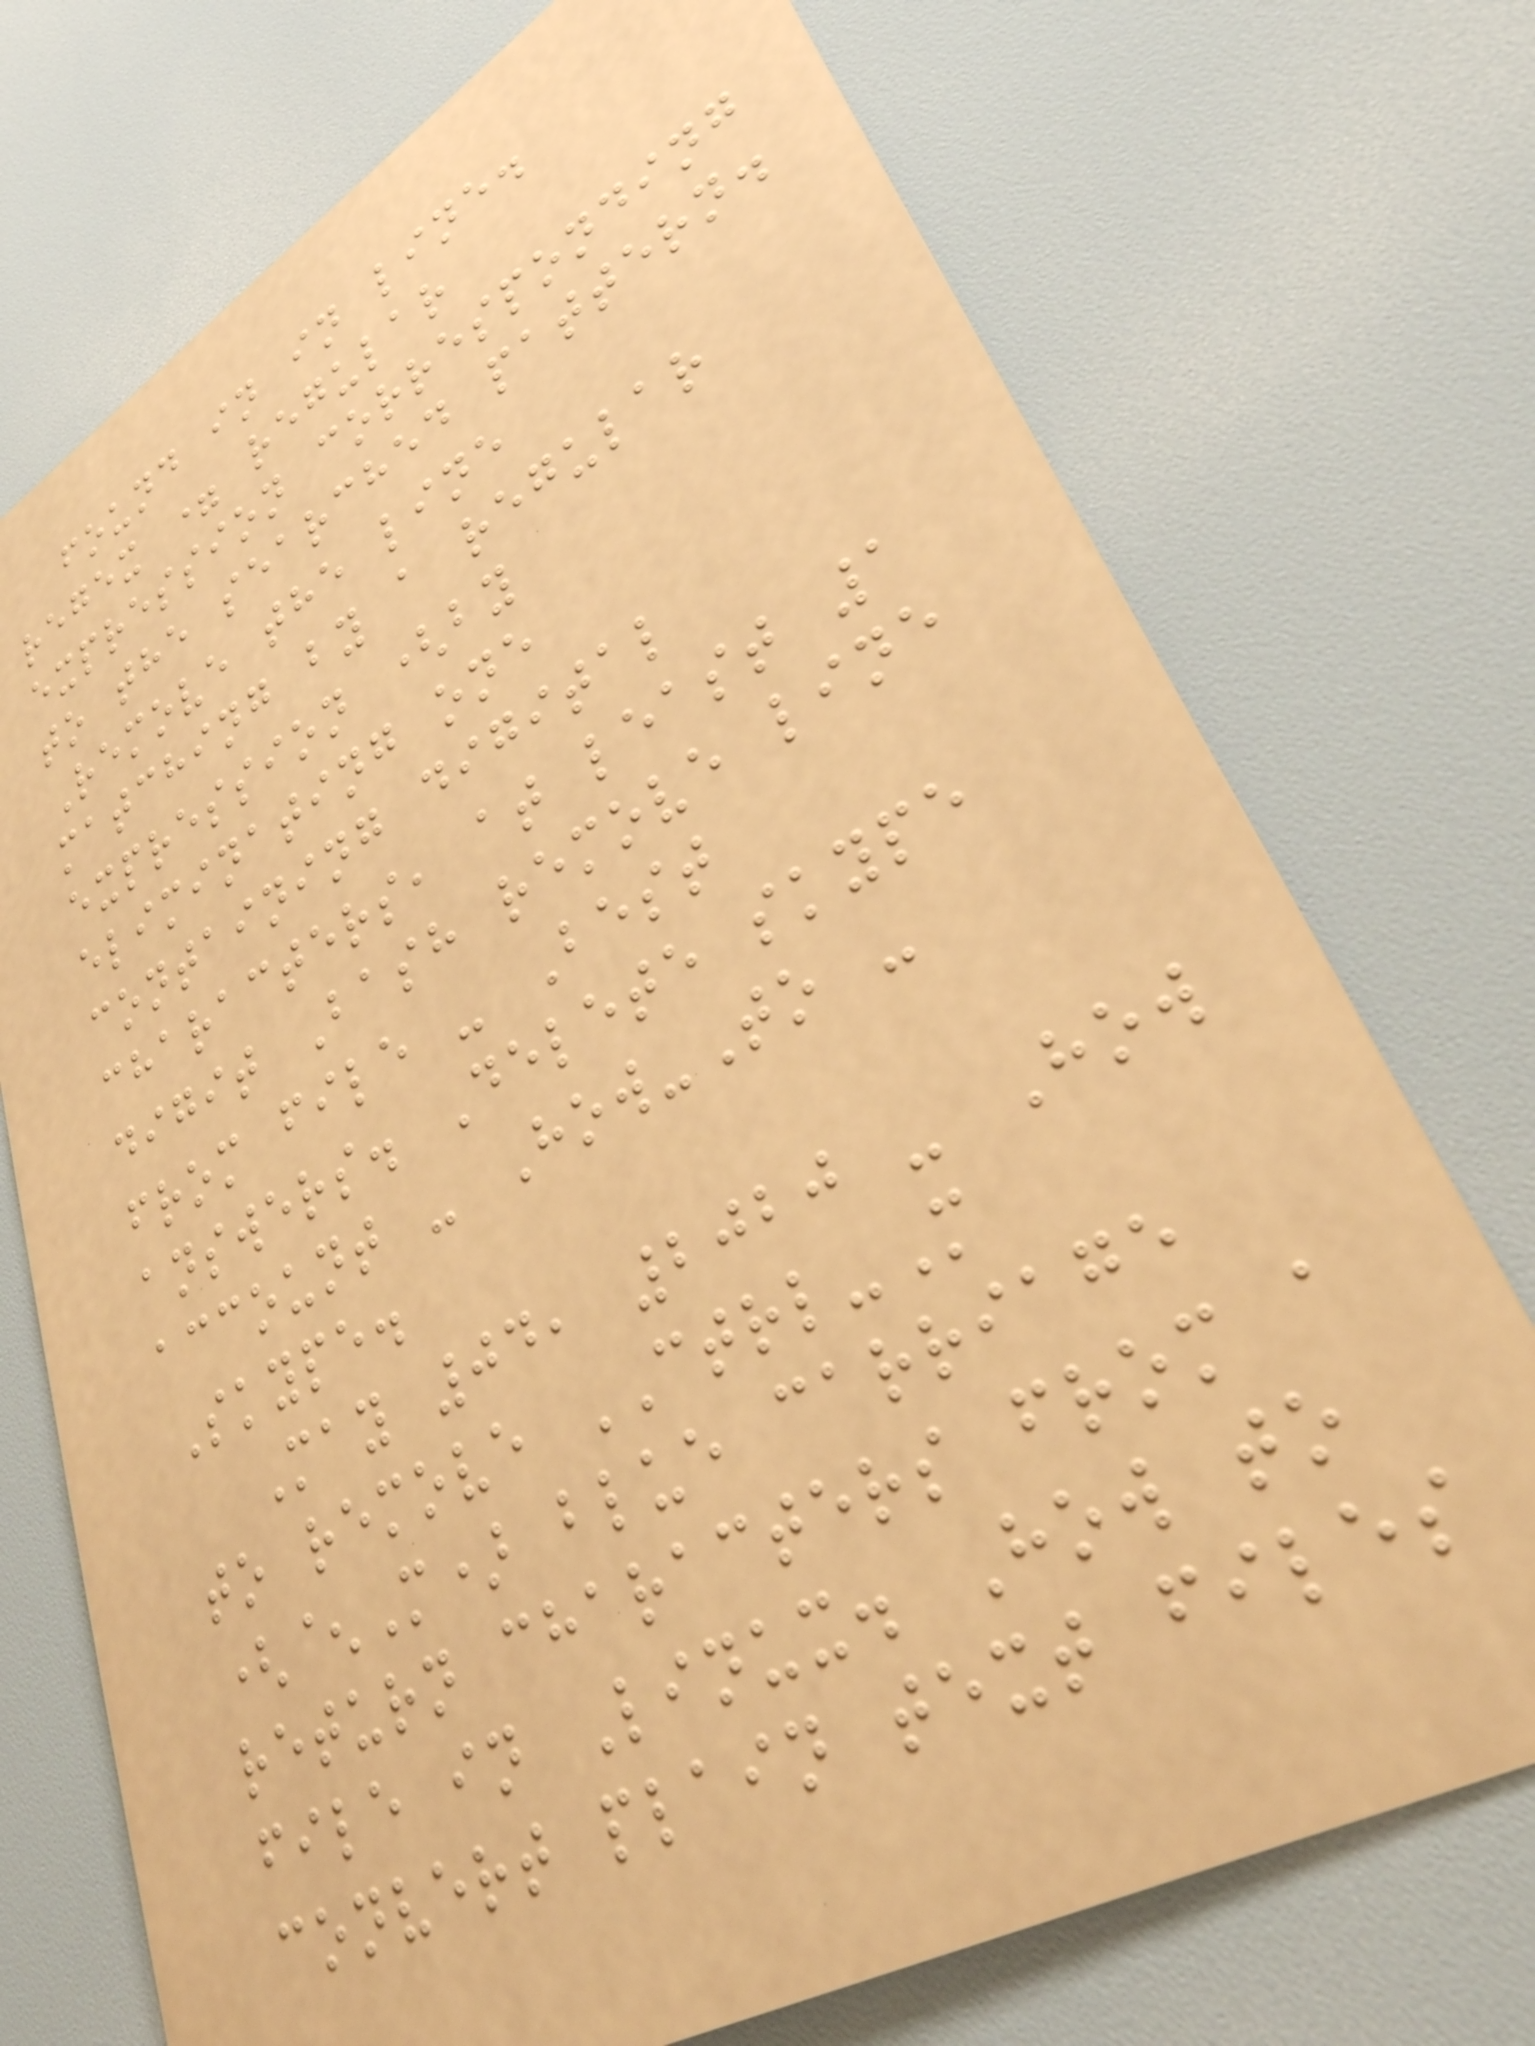found in in line.
regex = regular
expression corresponding
to the searched pattern.
Remove the line
matching by a regular
expression (by
eliminating one
containing digital
characters, at least 1
digit Bash remove line
from file - Best
answers. Delete skype
account - How-To -
Skype.
May 04, 2020 - How
to remove CTRL-M
(^M) blue carriage
return characters from a
file in Linux. How to
convert plain text files
